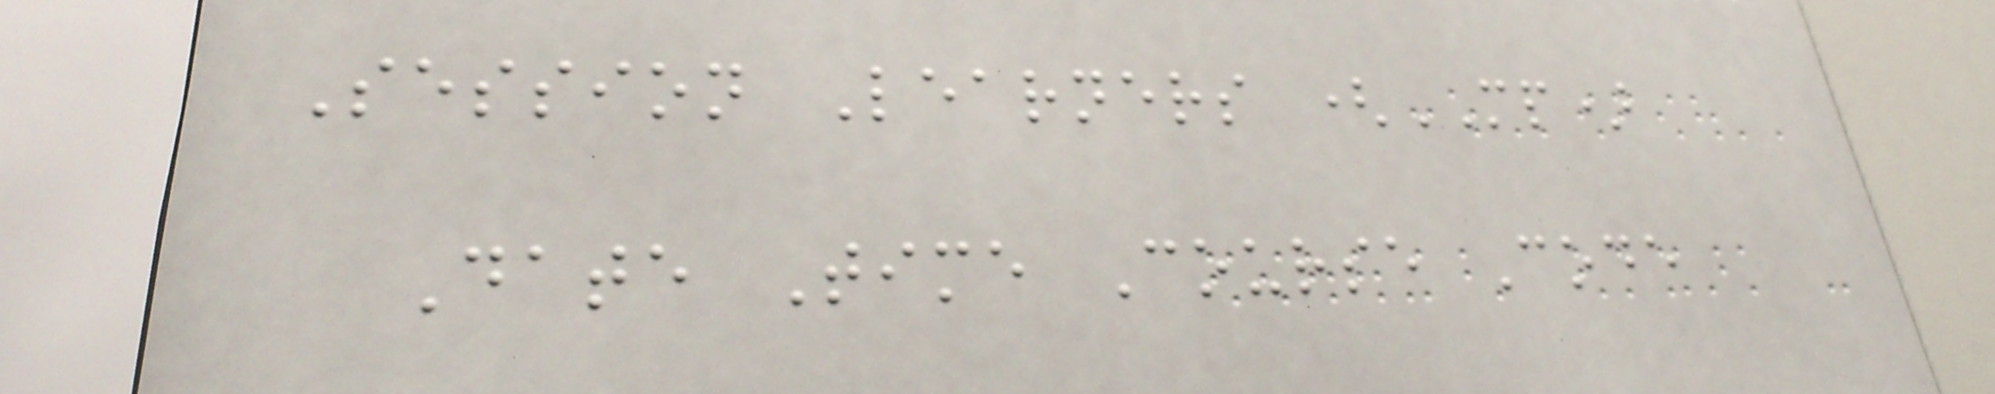Session Learners (MP)
Date Time Course Code
